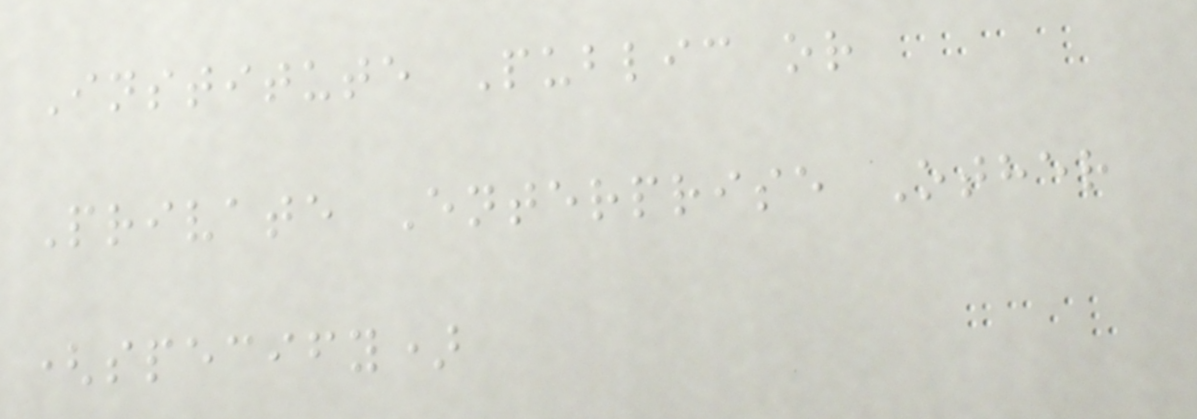Institute Public or
Private Enterprise Other
(specify)
